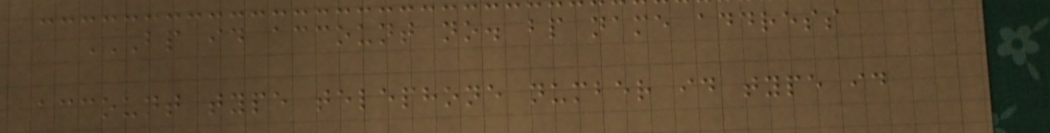BP ID ACCOUNT NO. BP NAME ADDRESS
ACCOUNT TYPE TELEPHONE NUMBER ID TYPE ID
